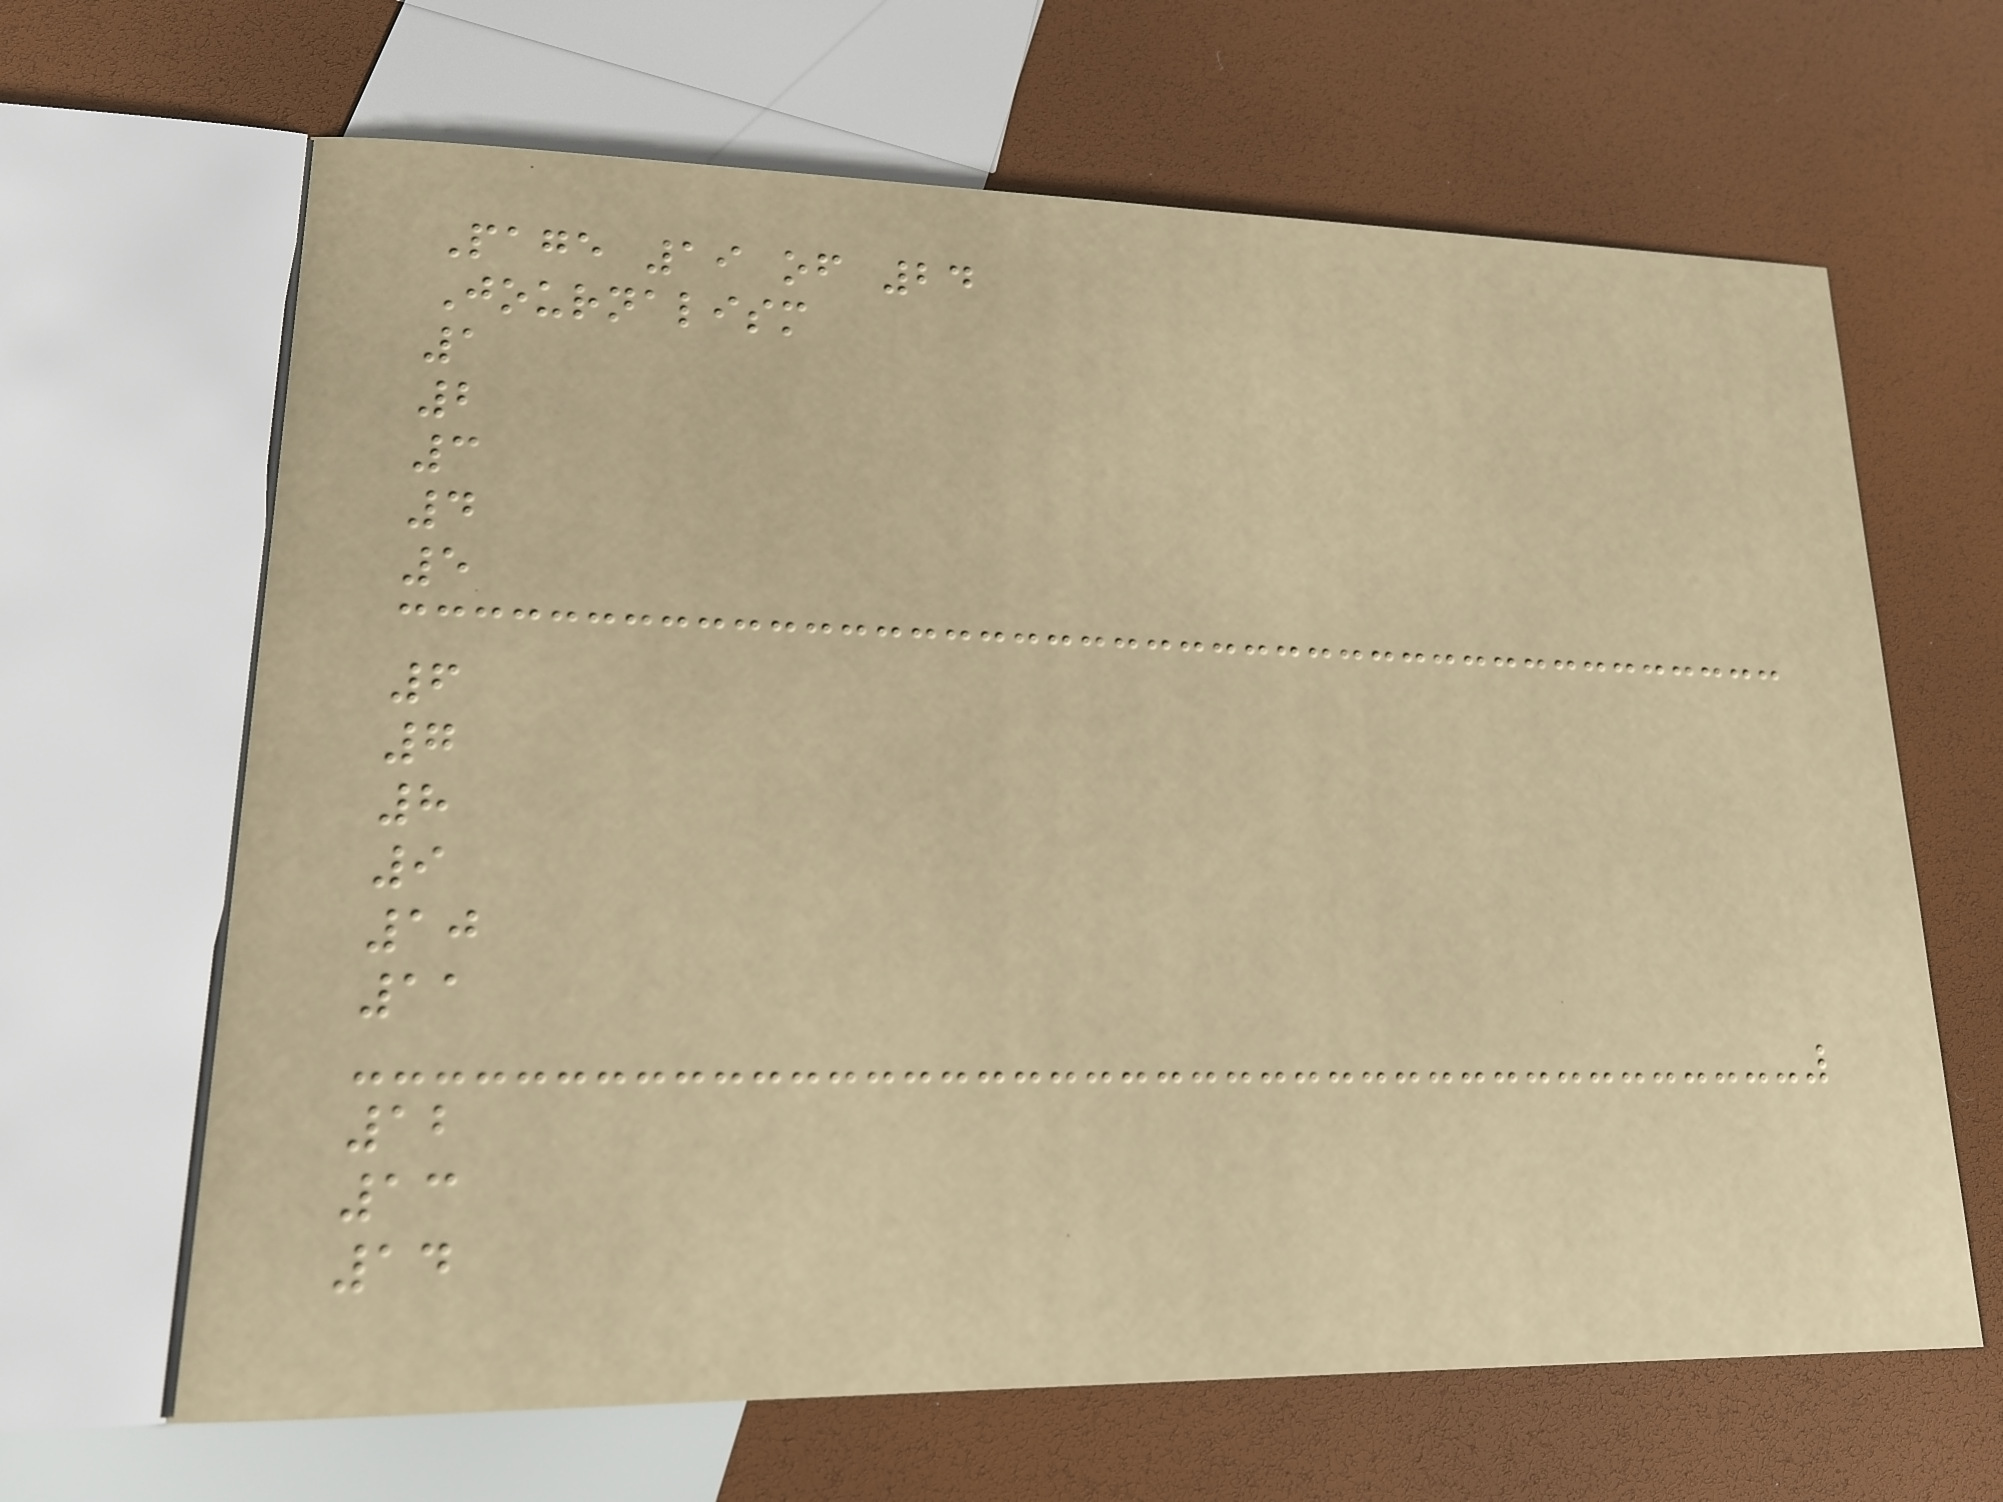Page 19 of 24
Journalism
1
2
3
4
5
6
7
8
9
10
11
12
13
14
